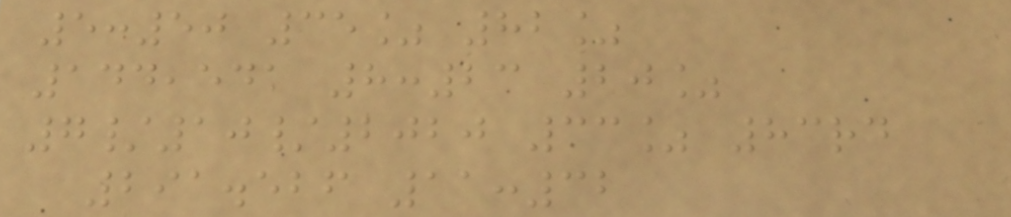5:50 35% 82%
144,541 8:23 20%
7/10/2020 33% 83rd
291.526 11:32
